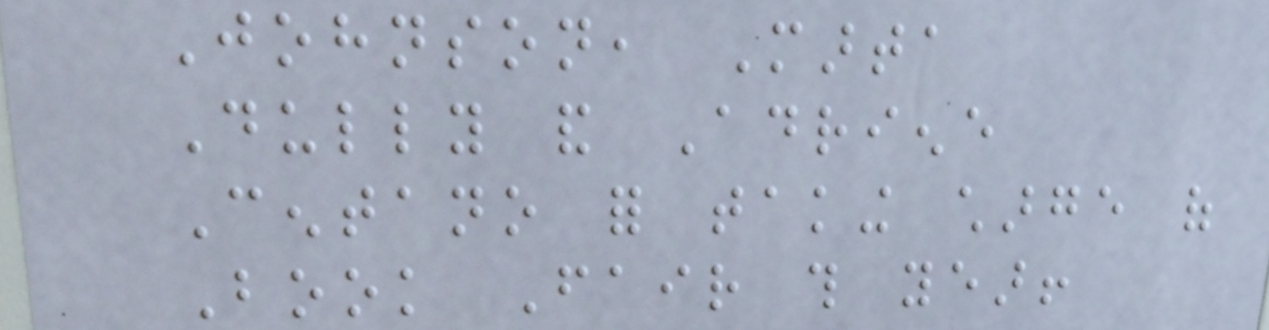Johnson, Marta
Dully and Adriene
Centano for taking charge of
Book Fair this year!
